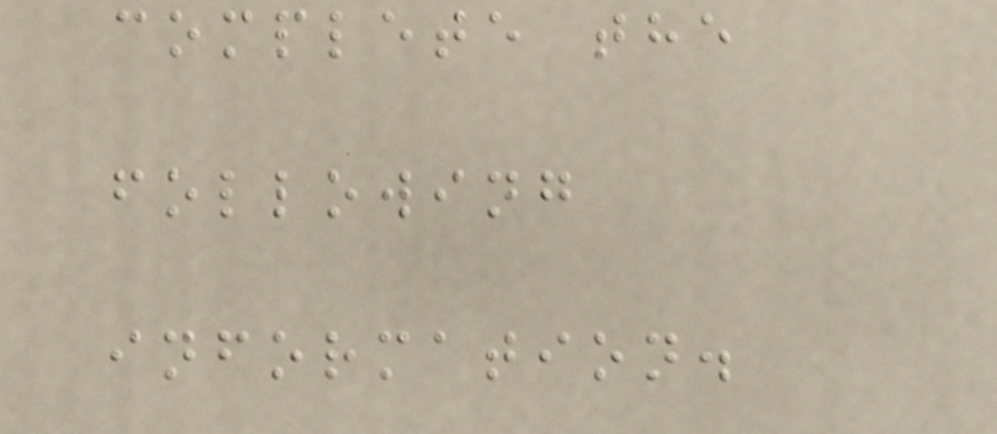complete the
following
information.
